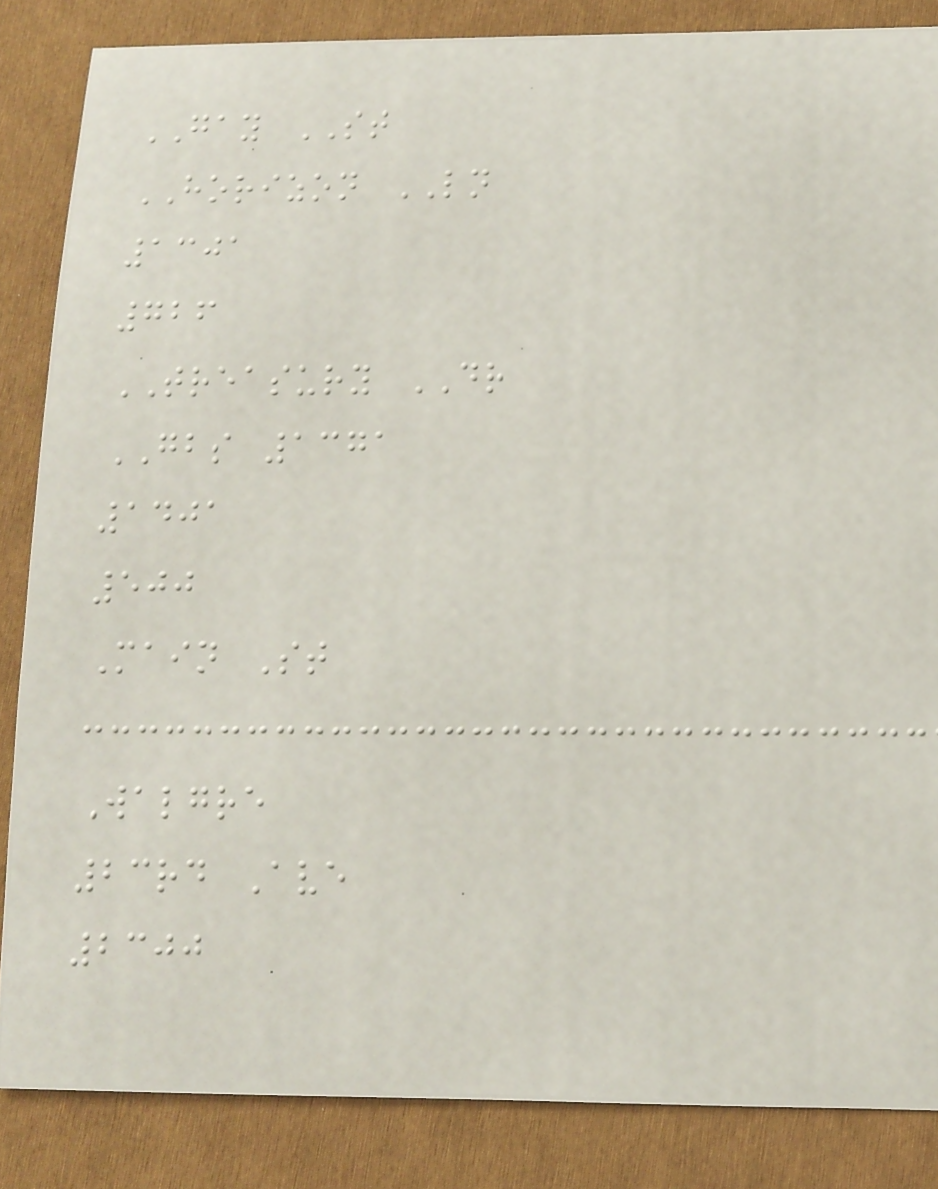GAY ST
HORIZON LN
1301
726
TREASURY DR
GBS 1371
1401
500
Main St
Walgre
23rd Ave
2300
